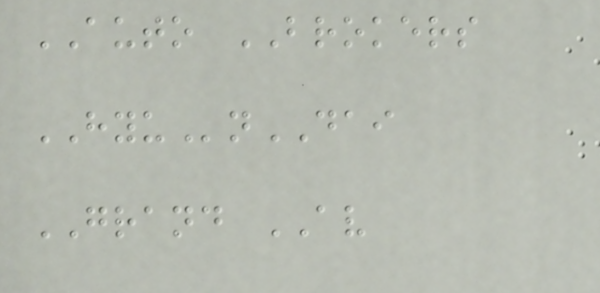AUTO BROKERS
HYUnDAI
GRAND AV
